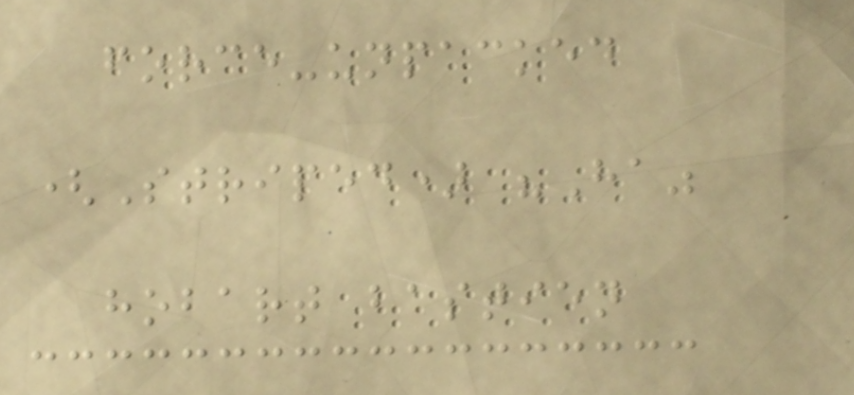force-unpacked
(Striped) "Ha"
hobart bastien
